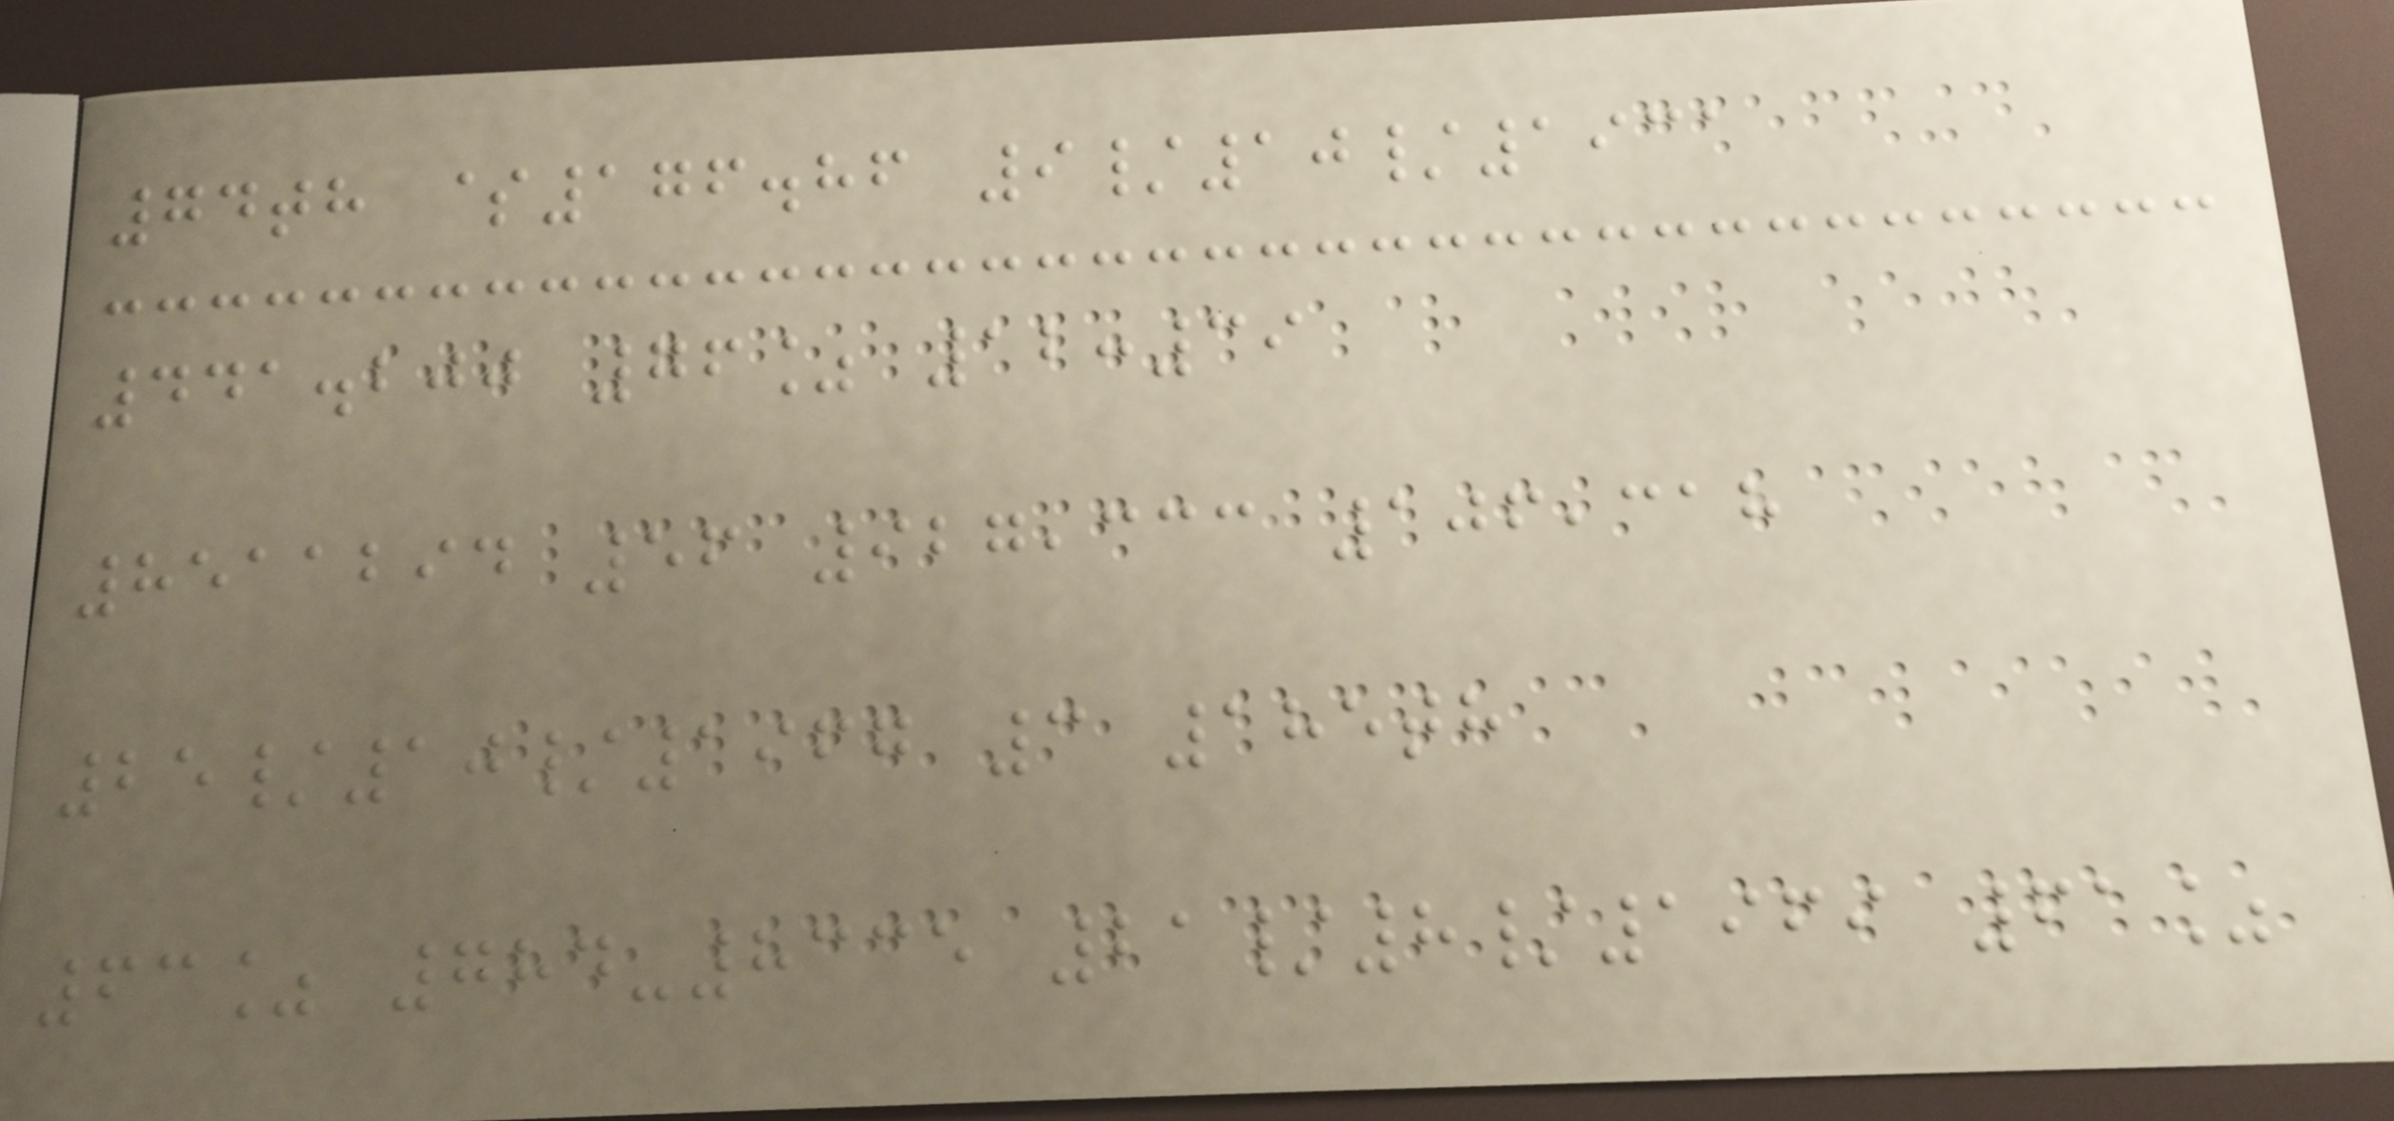74th $176.86 9/10/1931
441.200 76% 12:39
8511294 56 927,333 106,318
25/10/1967 3 185th
63% 784-8335 21/8/1969 61%
